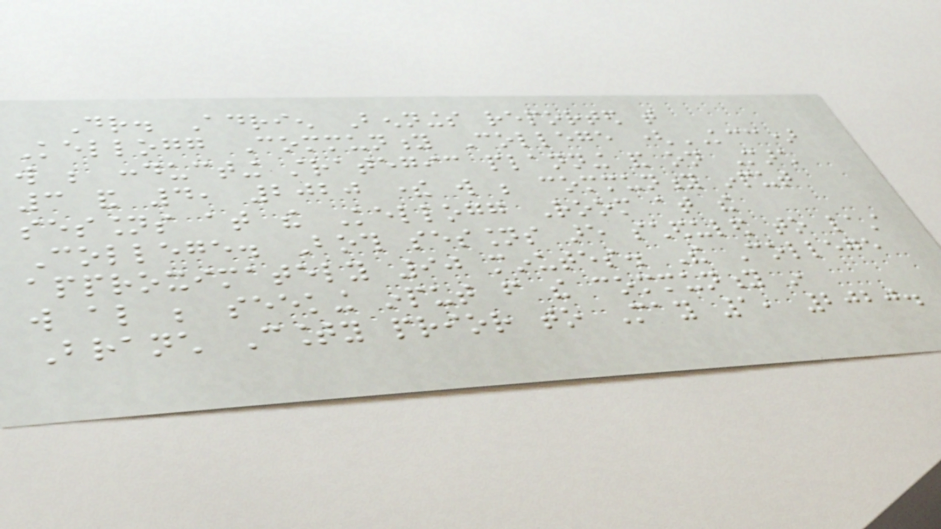Dr. Adrien Bennings reported that
Kellogg Community College (KCC)
will be conducting strategic planning and on March
3 and 4, 2020 there will be community input
sessions at the Kellogg Room at the
College. Both sessions are scheduled to last
approximately 90 minutes. The College
will also be seeking input from the community in
Branch County prior to May 1, 2020.
